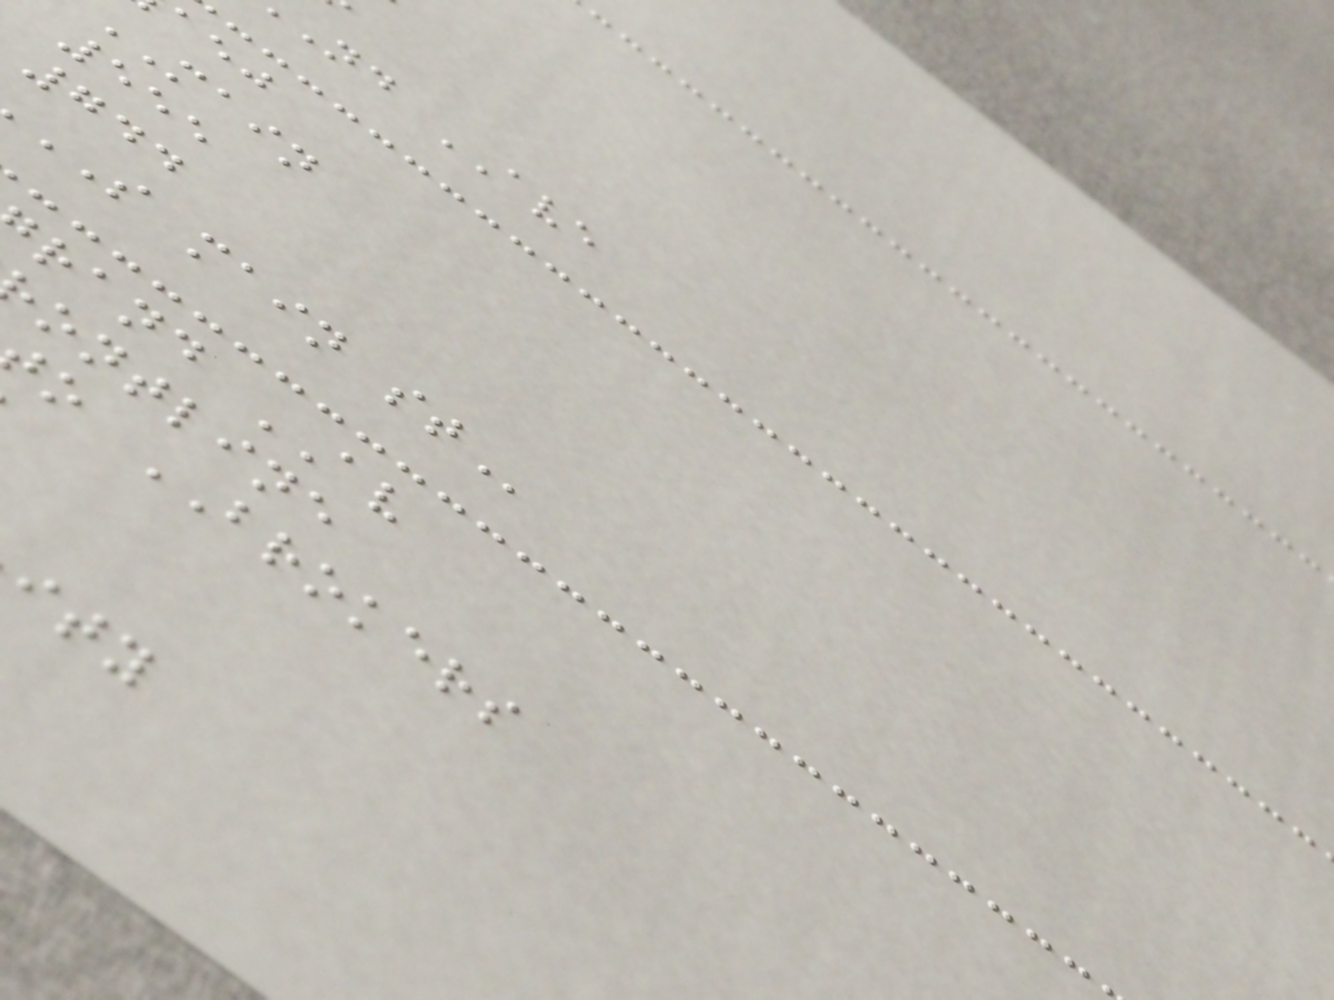nd AVE
MAIN
555
744
S main
rand AV
ontline
o BROKERS
